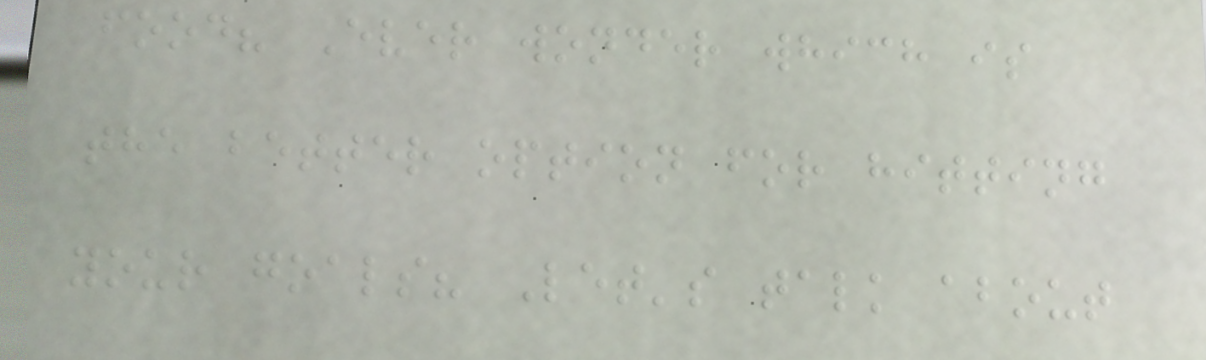food? Ever wonder which is
the better option for hitting
your goals? Let's talk about
